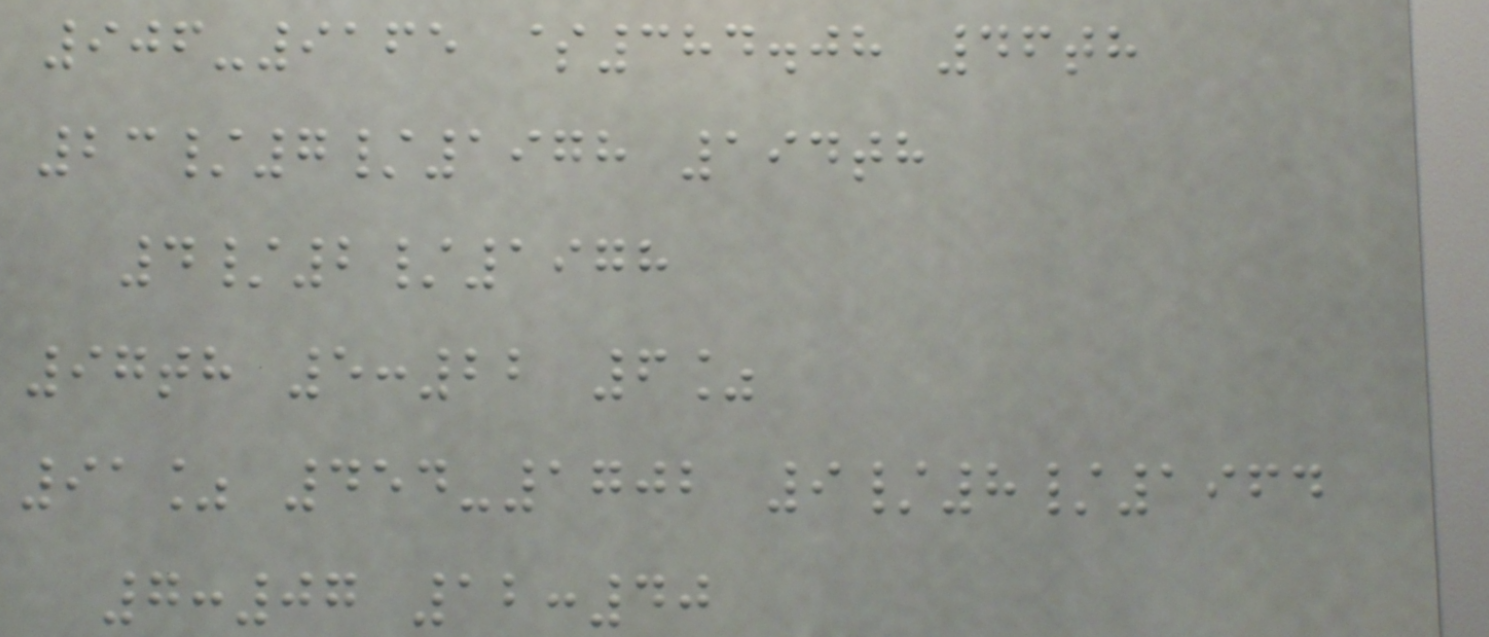906-9165 $384.08 46th
23/7/1978 194th
4/2/1978
97th 5:22 6%
91% 454-1702 9/8/1964
7:07 12:40
